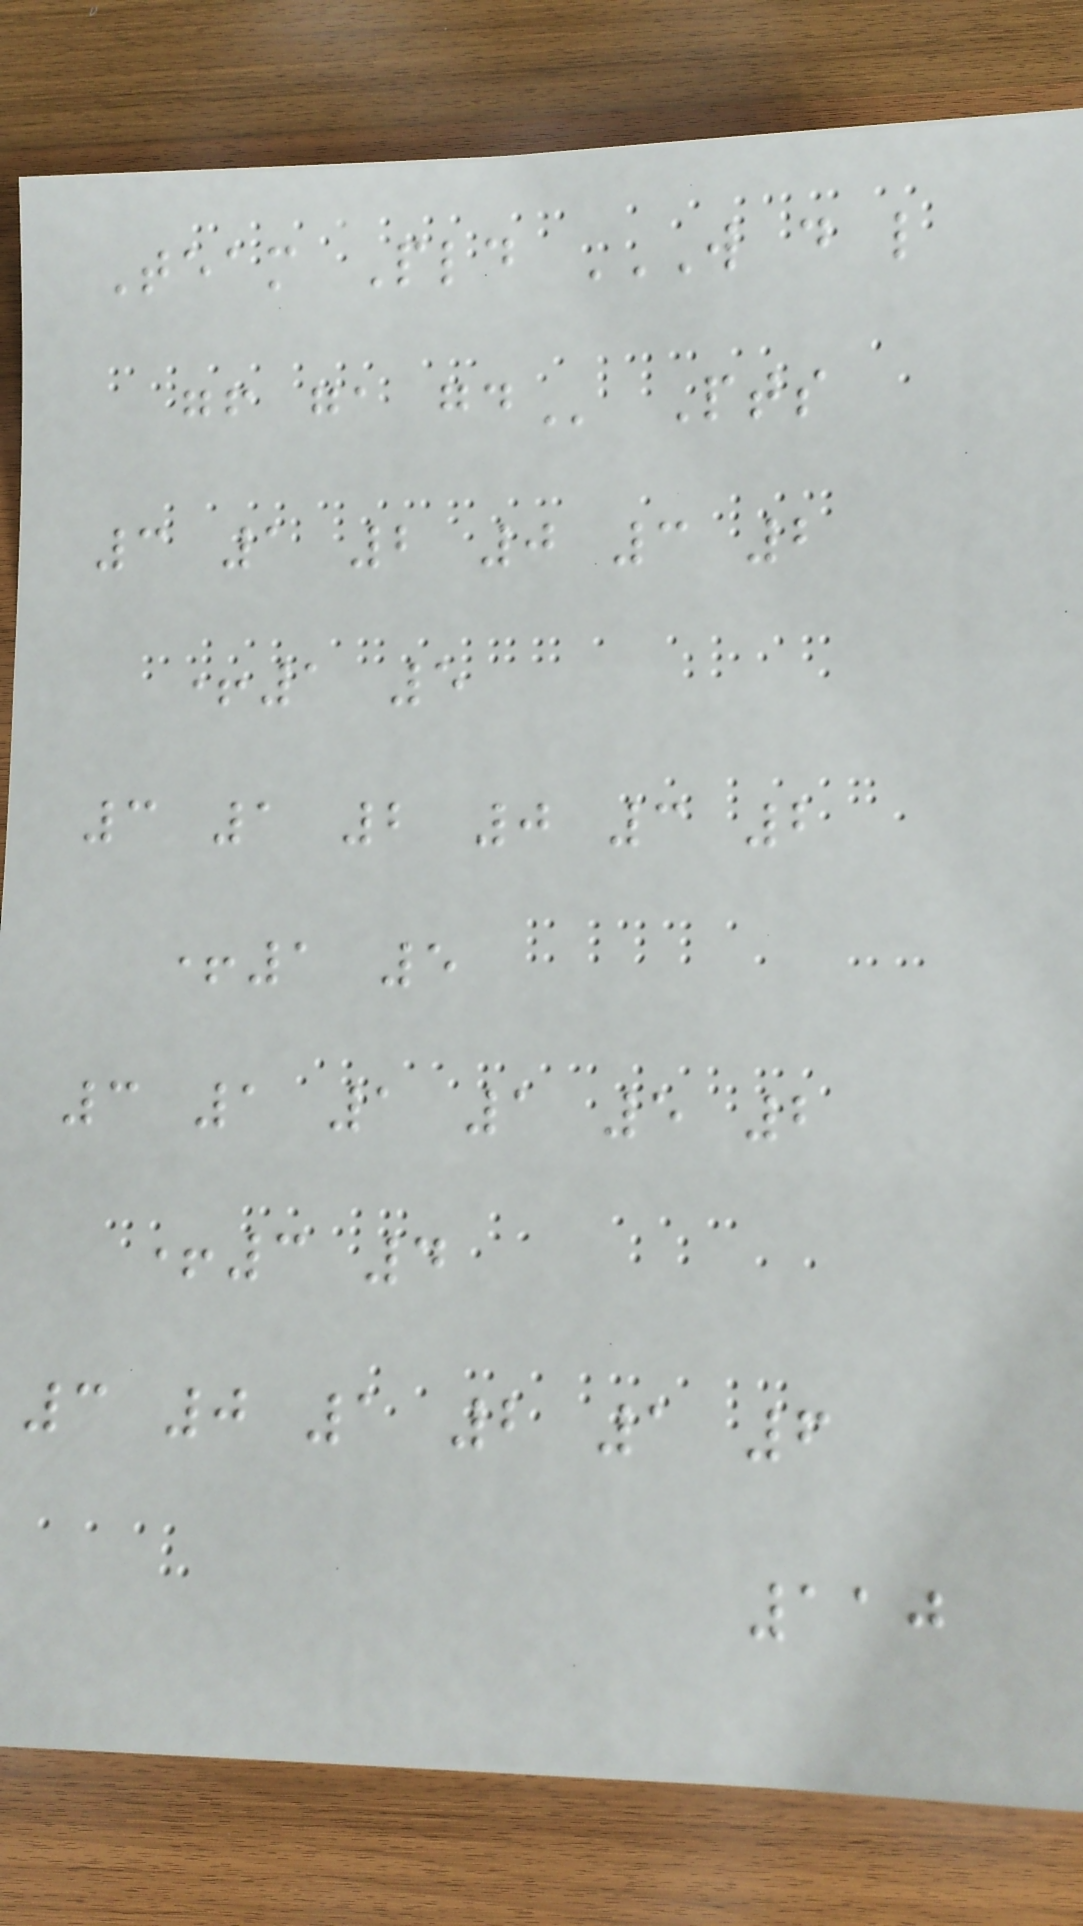Team Pld W D L
GF GA GD Pts
3 1 2 0 3 2
+1 5
3 1 2 0 3 2
+1 5
3 1 1 1 5 2
+3 4
3 0 1 2 1 6
110
